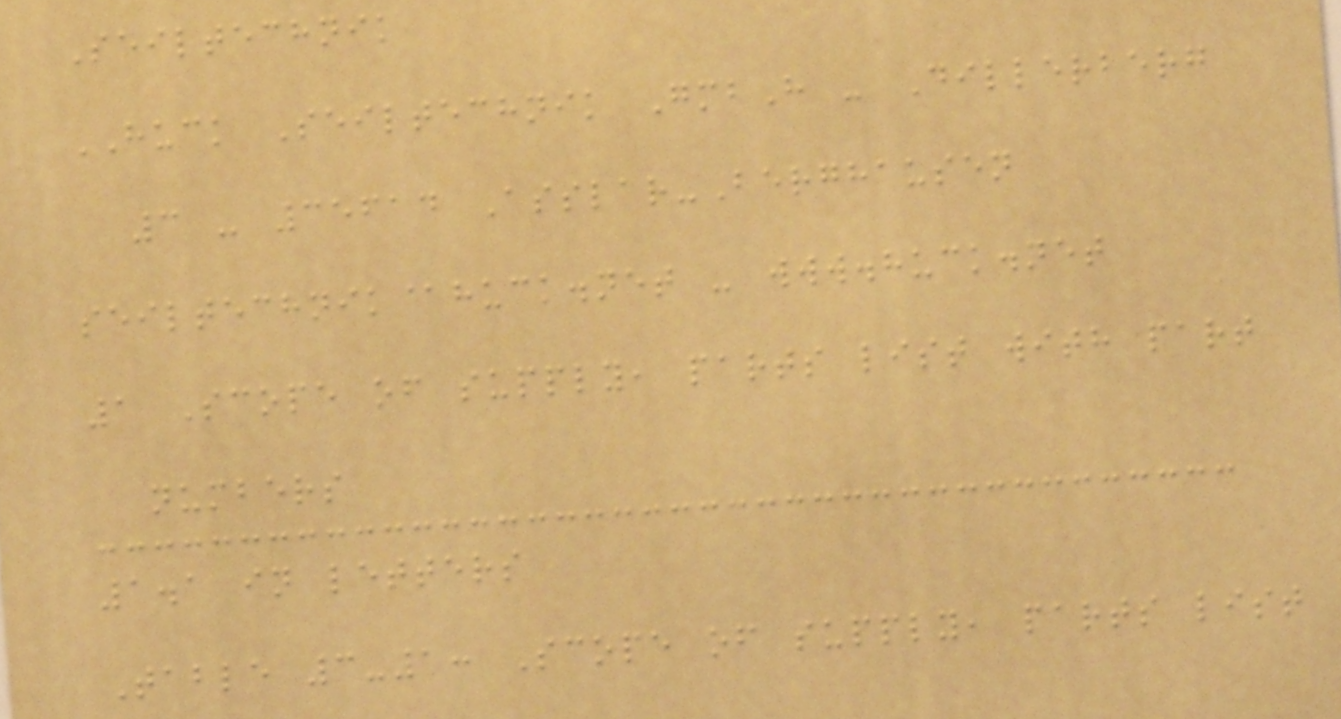Seiltechnik
HUCK Seiltechnik GmbH - Dillerberg
3 - 35614 Asslar-Berghausen
seiltechnik@huck.net - www.huck.net
1 Scope of supply, parts list with part
numbers
1.1 in letters
Table 3-1: Scope of supply, parts list
